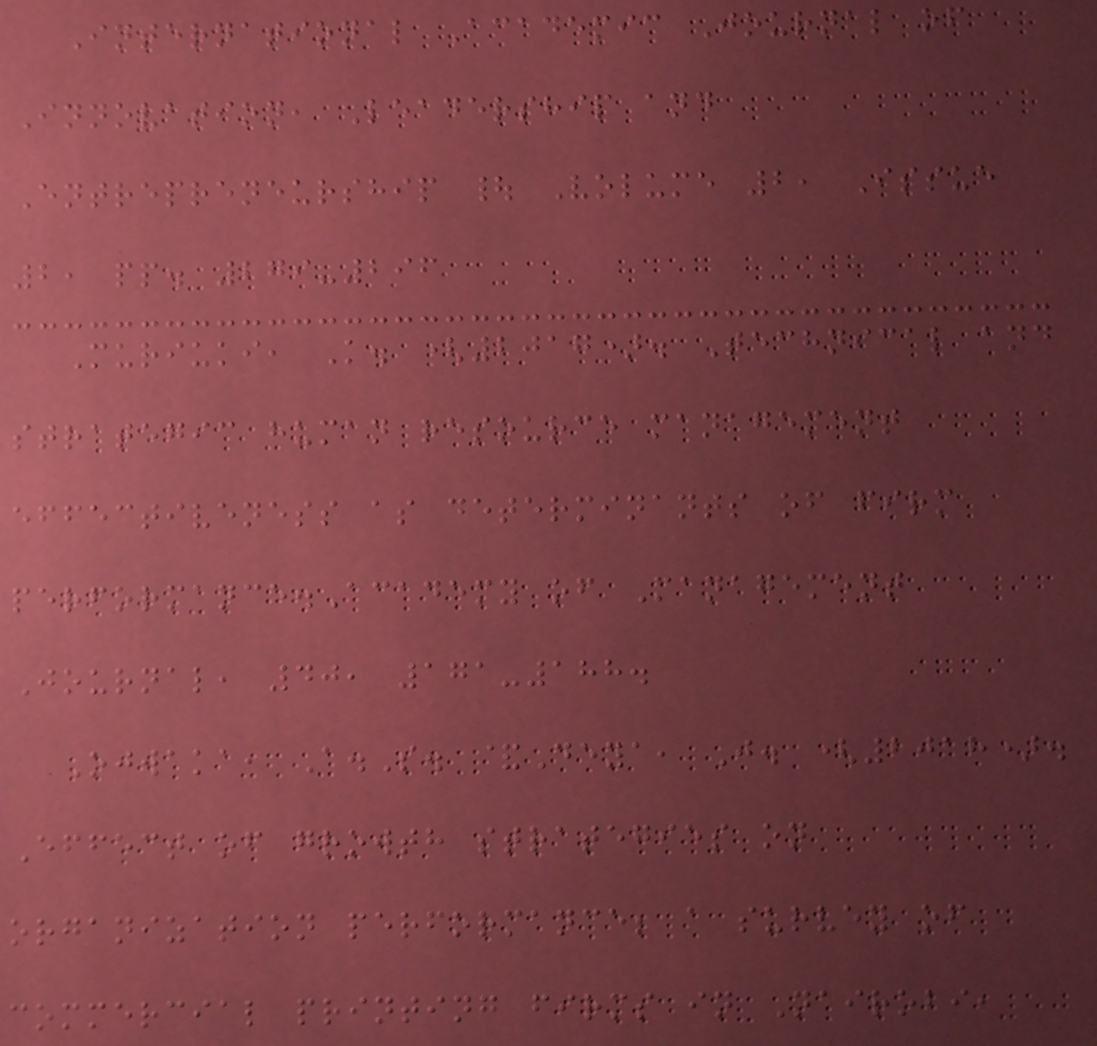International Academic Journal of
Innovation, Leadership and
Entrepreneurship | Volume 2, Issue
2, pp. 279-296
Muriuki, K. (2017). Technical and
strategic human resource management
effectiveness as determinants of firm
performance.Academy of Management
Journal, 40, 171-188.
Ojwaka, A.S. &Deya, J. (2018).
Effect of growth strategies on
organization performance; a survey of
commercial printing firms in Nairobi,
